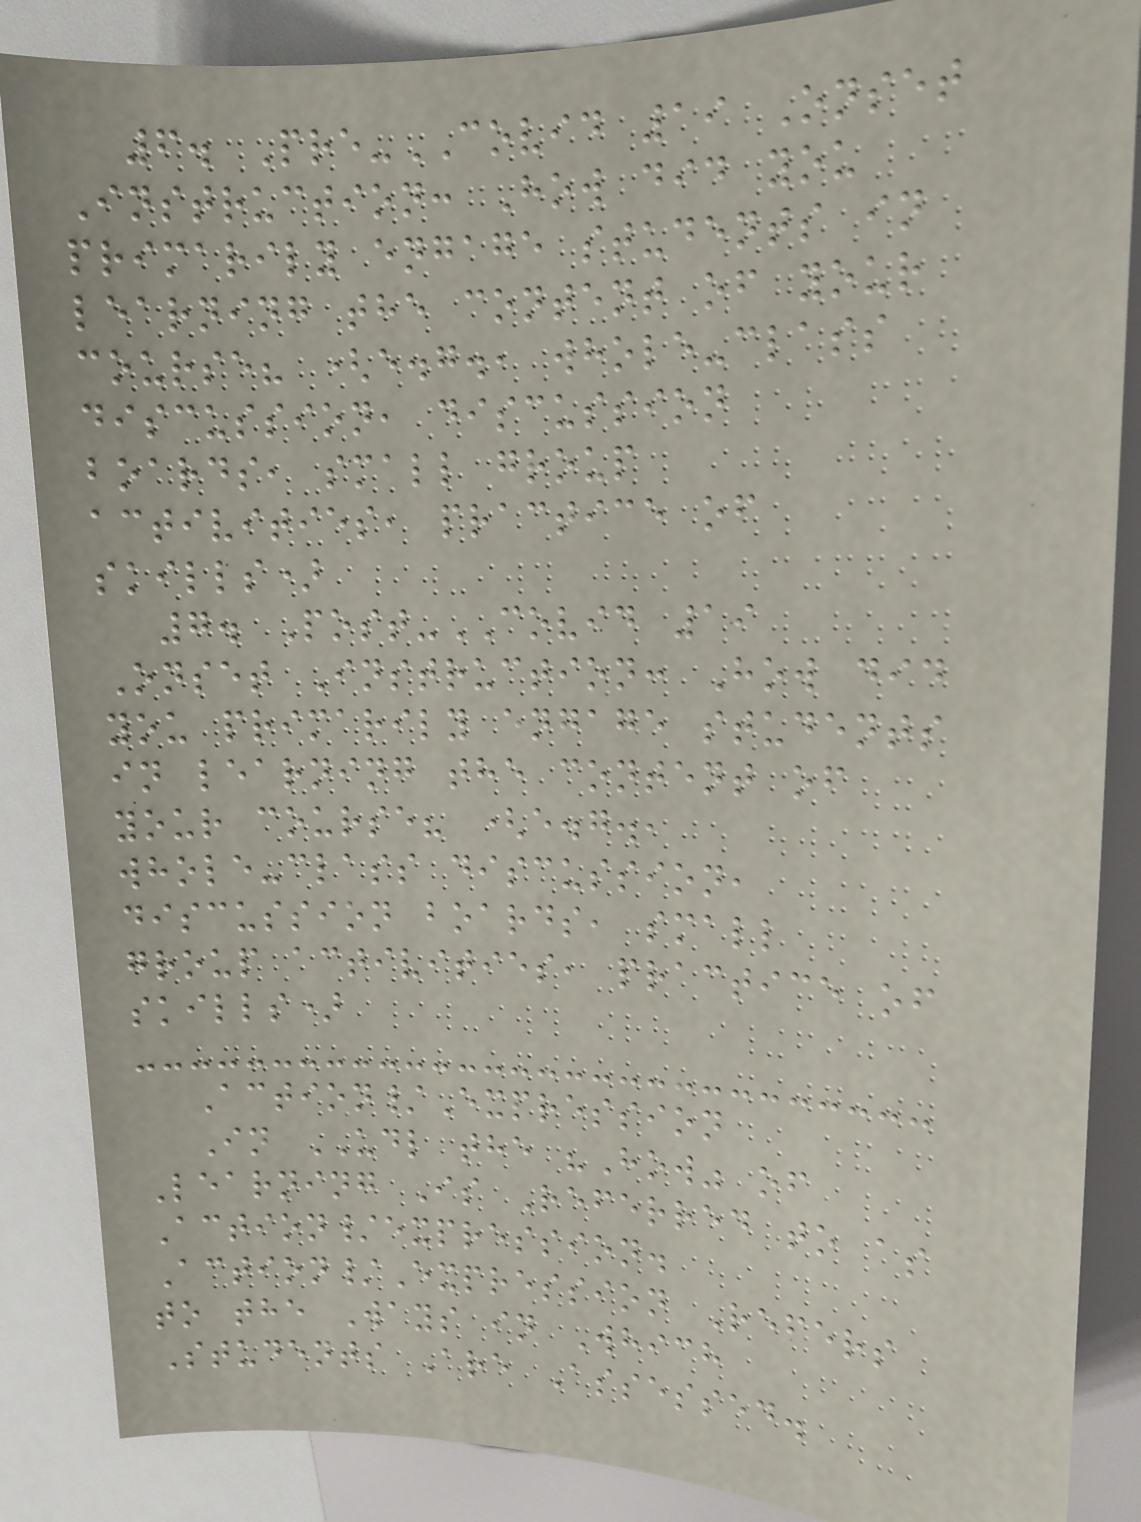6. Pre-COVID 19 Onset
Instruction: How did you
primarily engage students in
learning the content of your
course? (e.g., whole-class
discussion, discussion
boards, small group
activities, practice of
skills)
7. Post-COVID 19
Onset Instruction: How did
you primarily engage students
in learning the content of
your course? (e.g.,
whole-class discussion,
discussion boards, small
group activities, practice of
skills)
Action/Expression
In UDL the "How" of
Learning Is Referred to as
Action/expression.
Action/Expression Refers
to the Ways in Which
Students Are Assessed.
